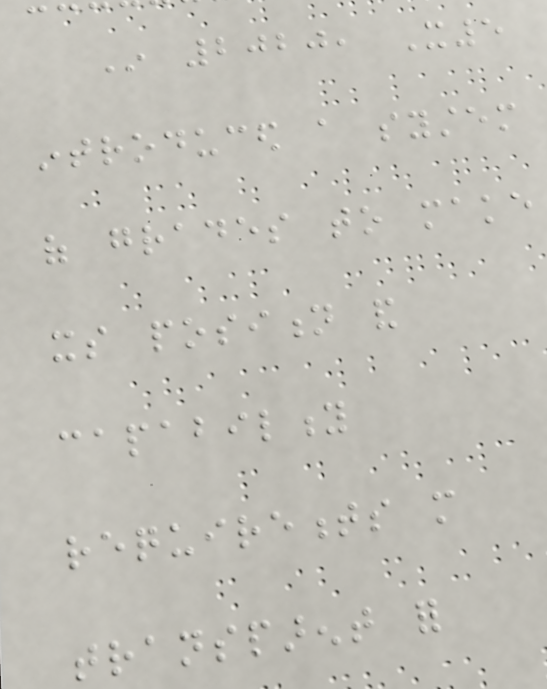In 2020, X5
introduced a system
of grades to make
its position and
capability
requirements more
transparent for
